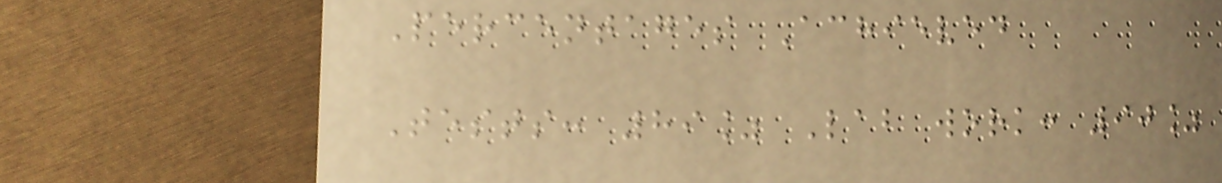Percentages Achieved
Tests: 89% Lab work: 90%
